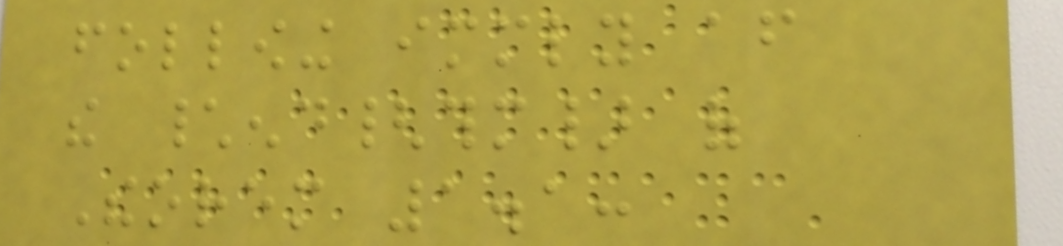following immediately after
the \end{thm} of
Theorem 1.1:
